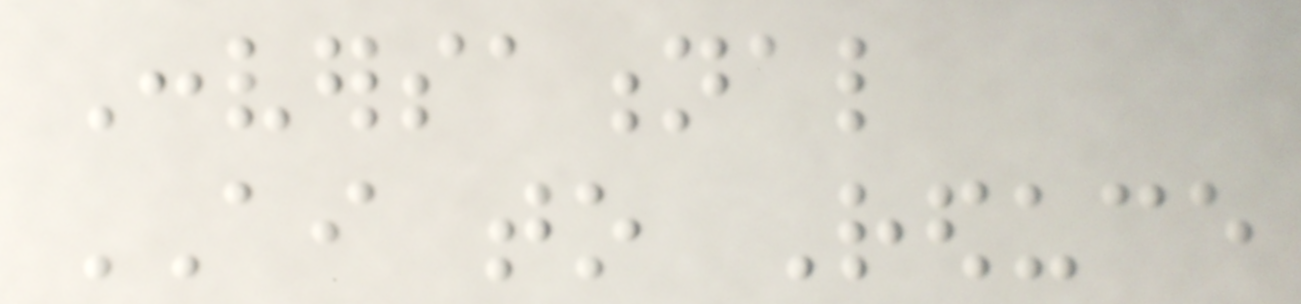Conversational
AI to Reduce
